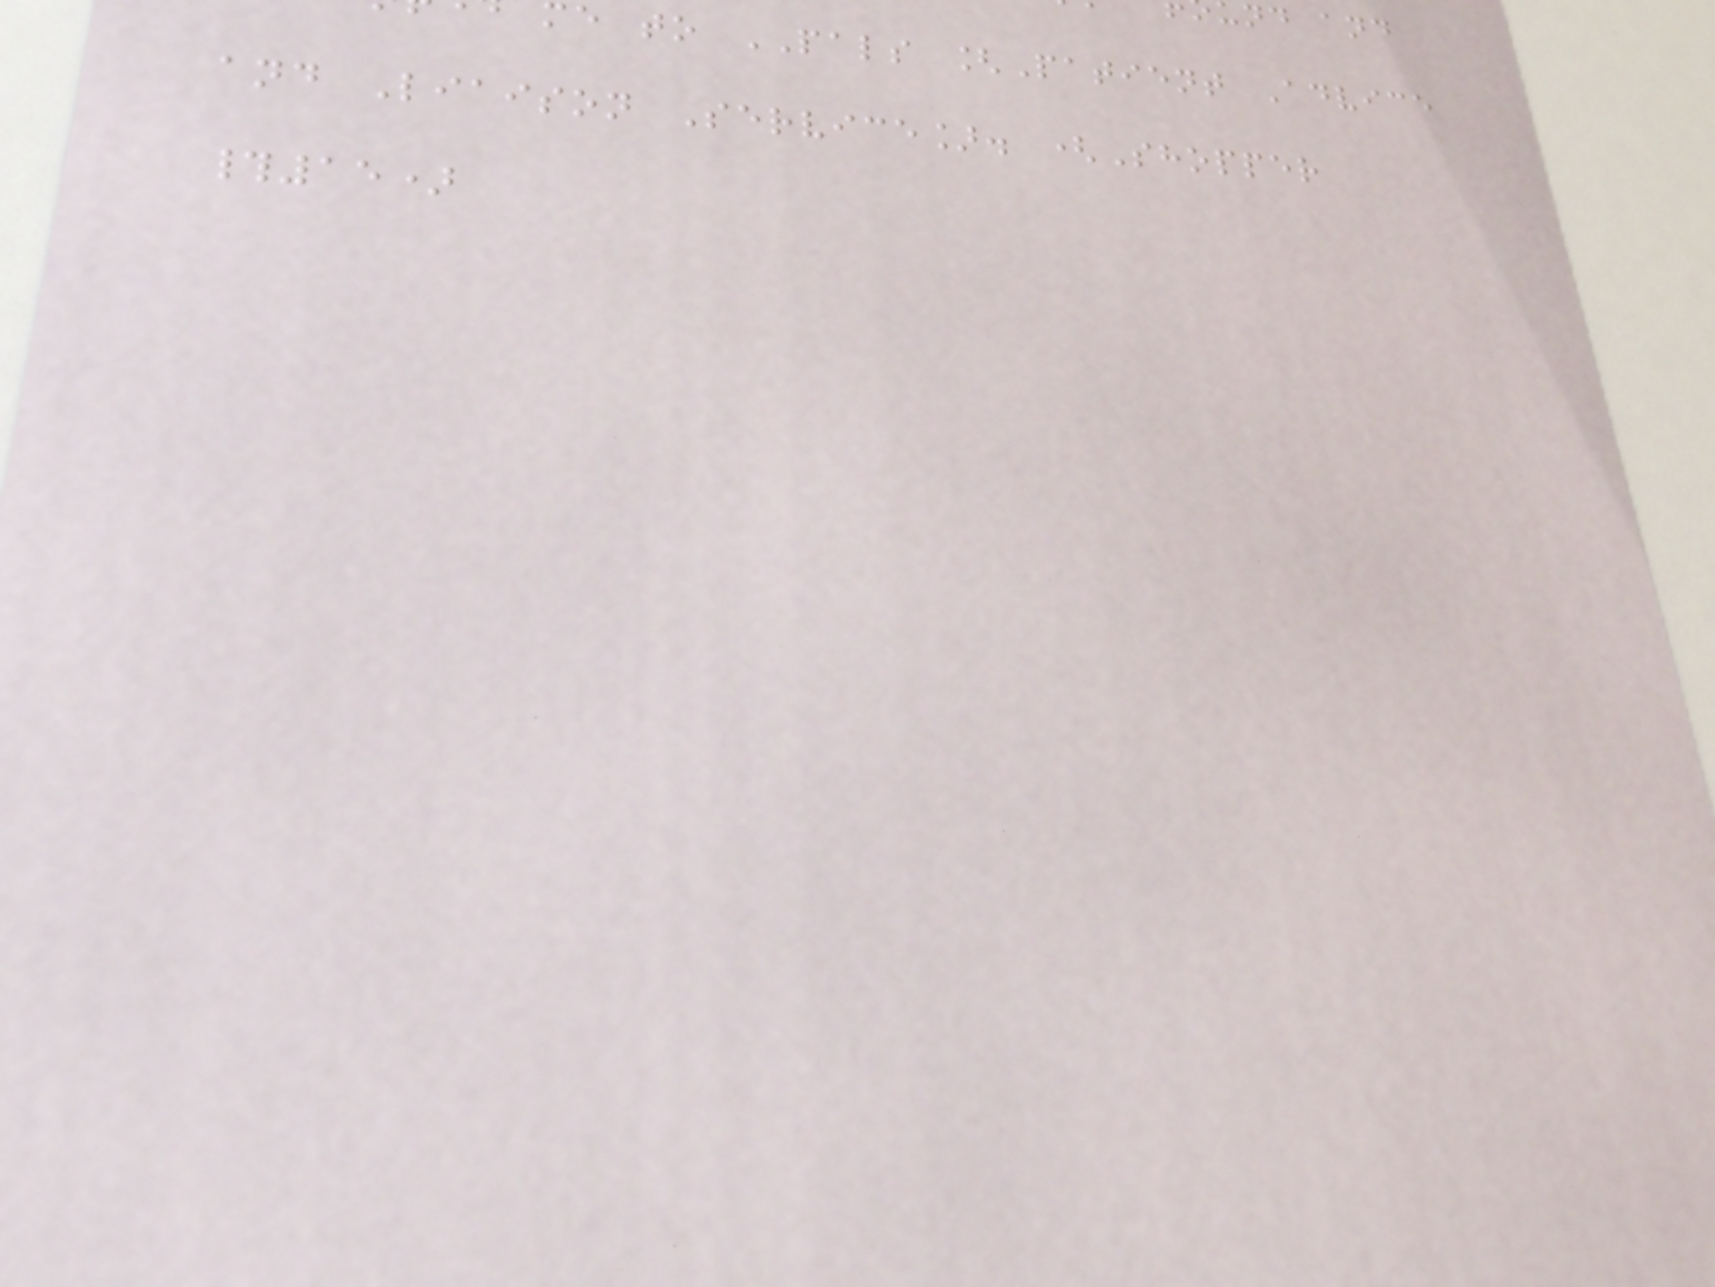e to PALS [Patient Advice
and Liaison Service]. (Shopper
#15)
